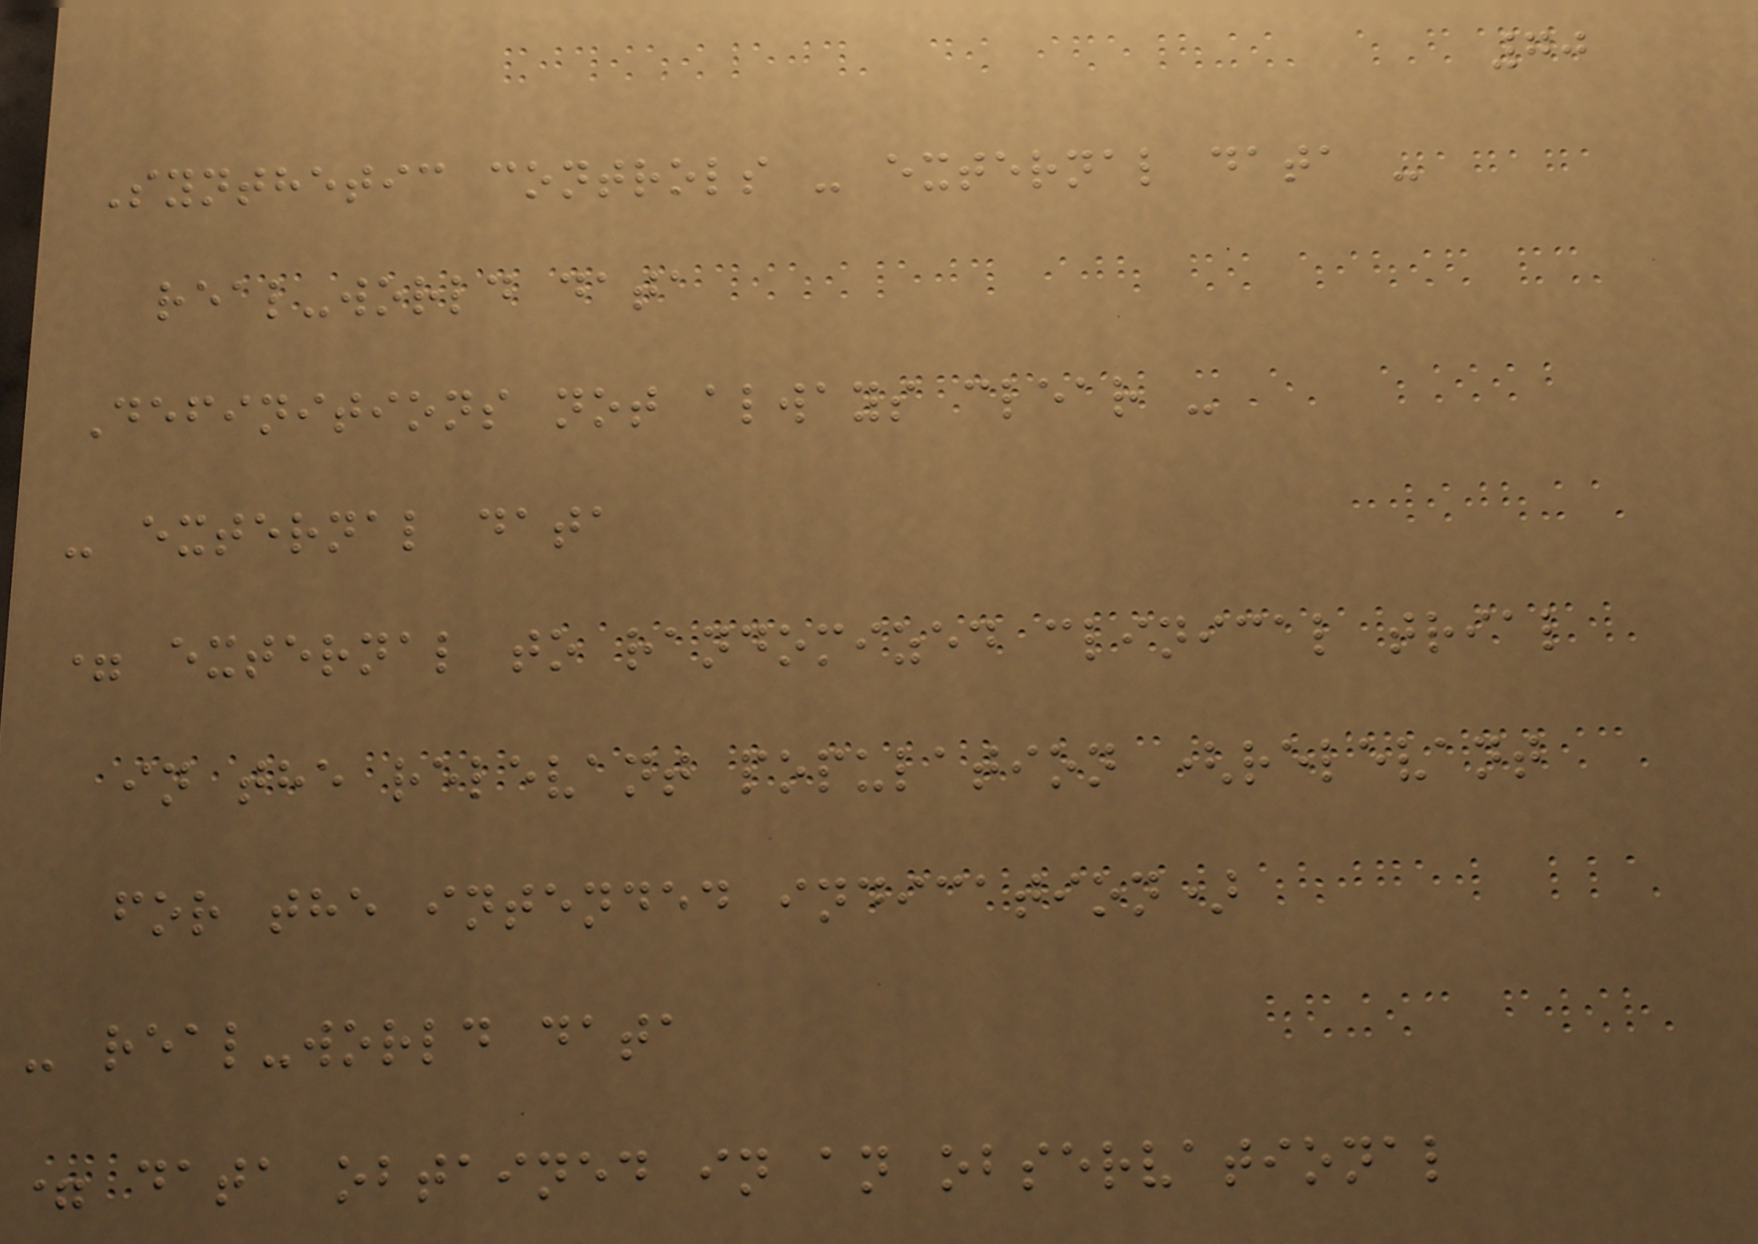70
Synthetic controls - external data -
real-world data
Definitions not always clear -
- external data
= external to randomized clinical trial
in the relevant population (relevant
for the intended indication)
- real-world data
= data obtained in an observational
